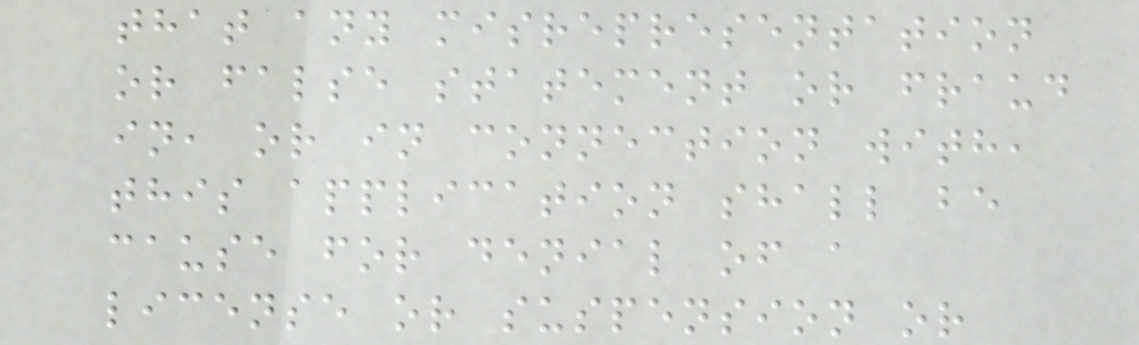that any misrepresentation
or false statement or fraud
in, or in connection with,
this application shall be
cause for denial of a
license or suspension or
